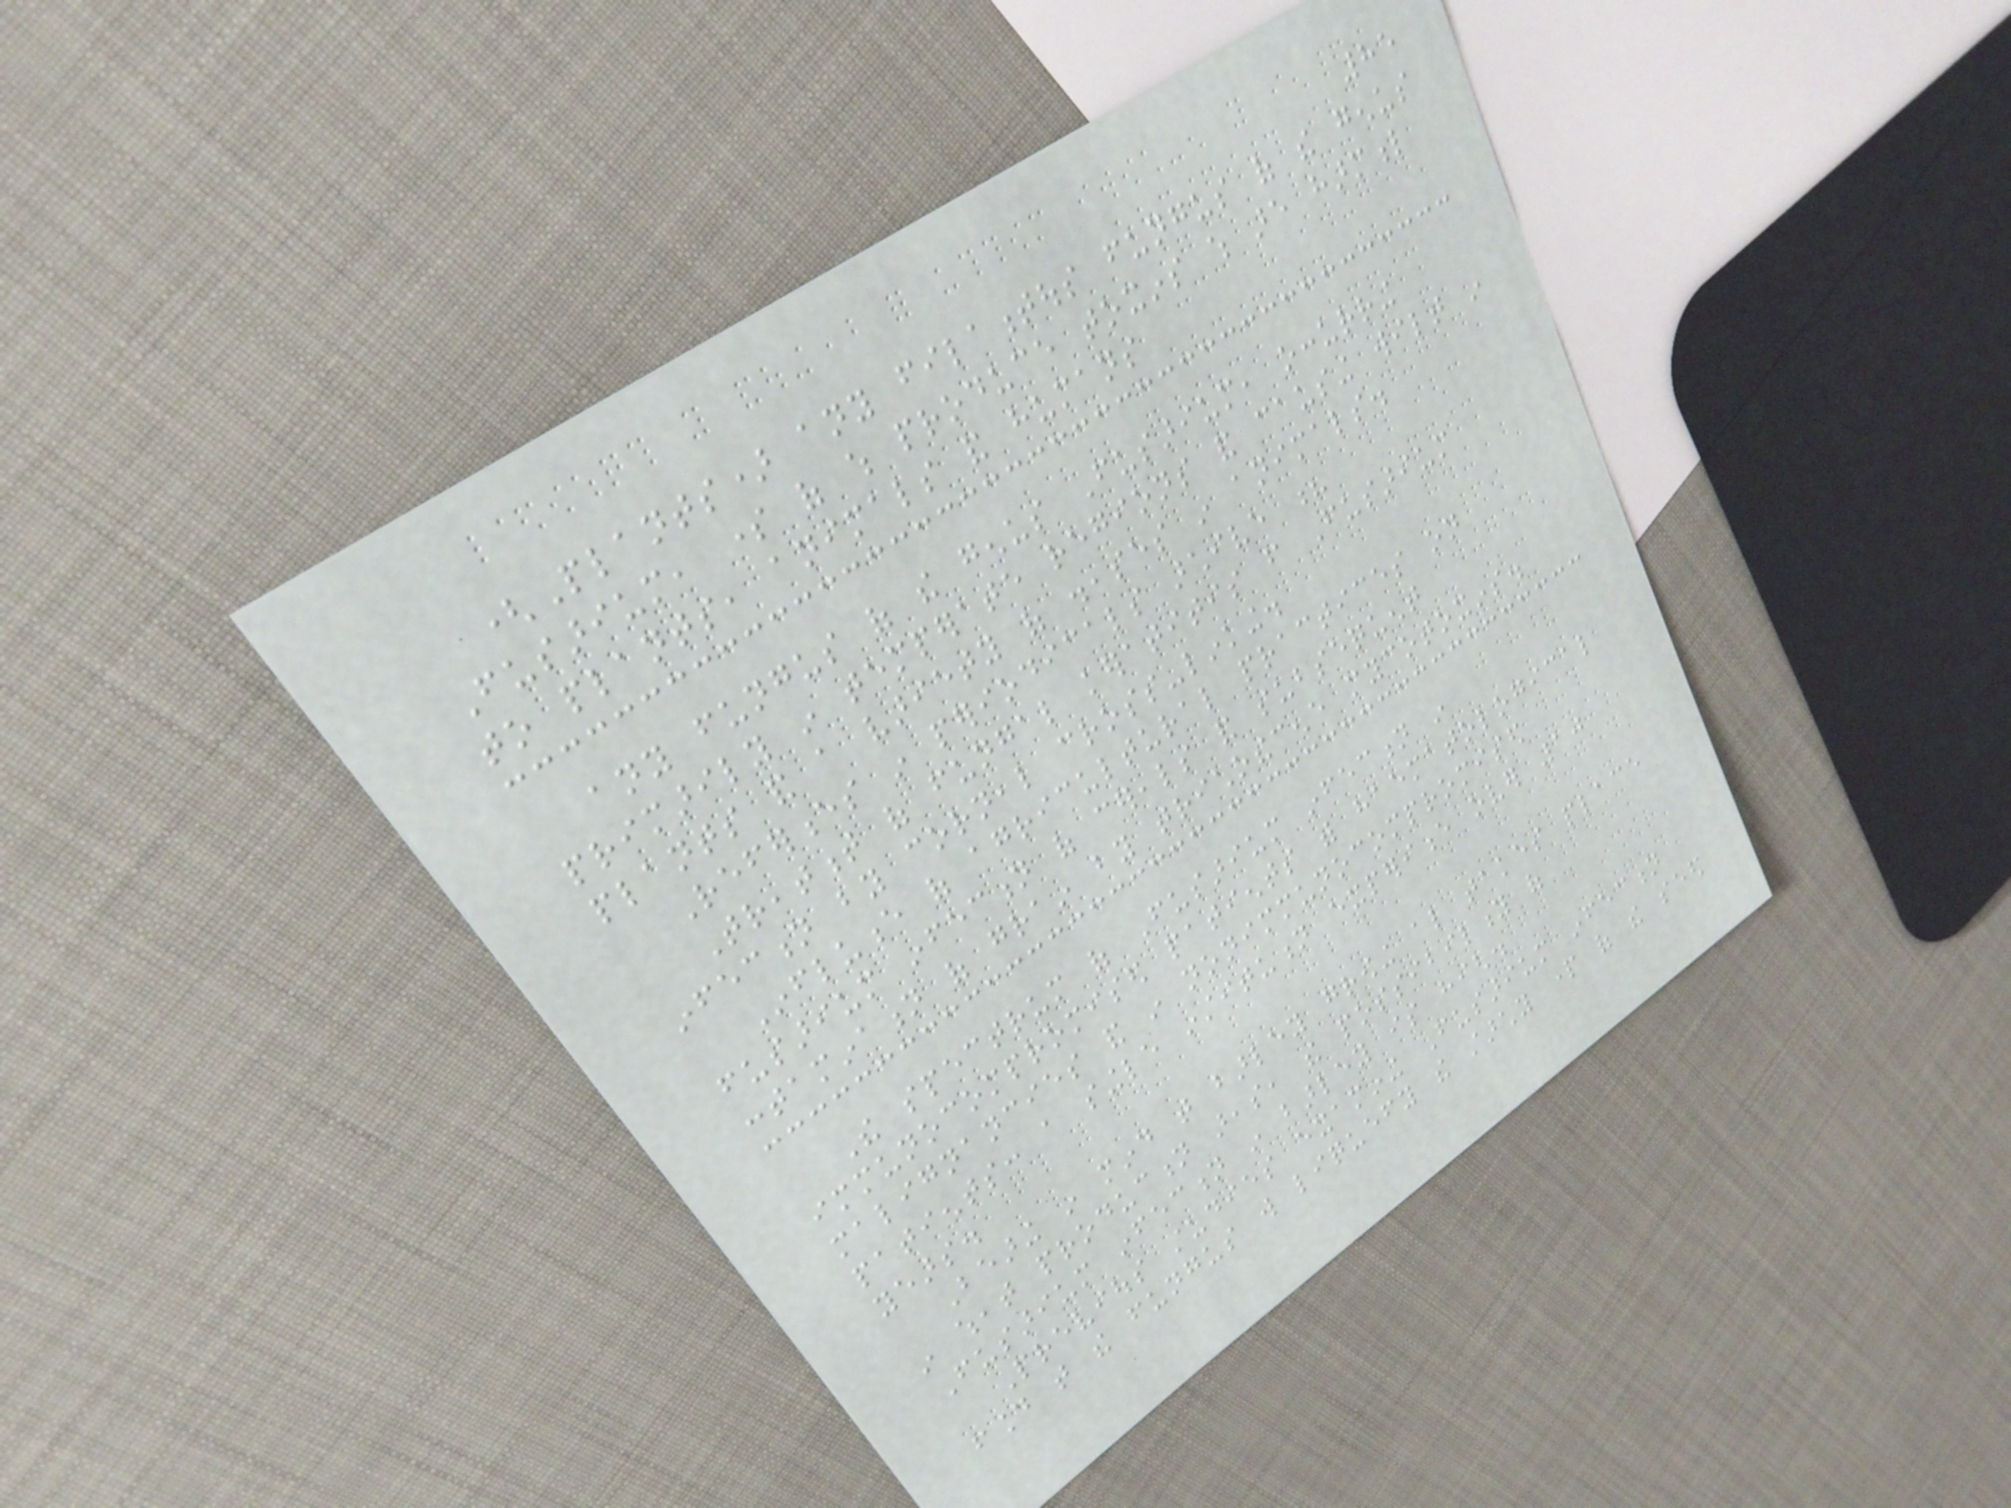85
(Plants) any filamentous fungus of the genus
Fusarium, some of which produce toxins which are harmful
to plants, animals and humans
any fungus of the genus Fusarium, occurring
primarily in temperate regions and causing wilt in
plants and a variety of diseases in animals.
References in periodicals archive ?
Treatment of fungal keratitis from Fusarium
infection by corneal cross-linking.
Influence of agricultural practices on
fusarium infection of cereals and subsequent
contamination of grain by trichothecene mycotoxins.
The spectrum of Fusarium infection in
immunocompromised patients with haematological
malignancies and in nonimmunocompromised
patients: a single institution experience over 10
years.
Bearing in mind that barley growing also takes place
in wheat production areas, the possibility of
Fusarium infection in barley is high.
Previous studies examining Fusarium infection
found that the fungus will liquefy the starchy part of the seed
